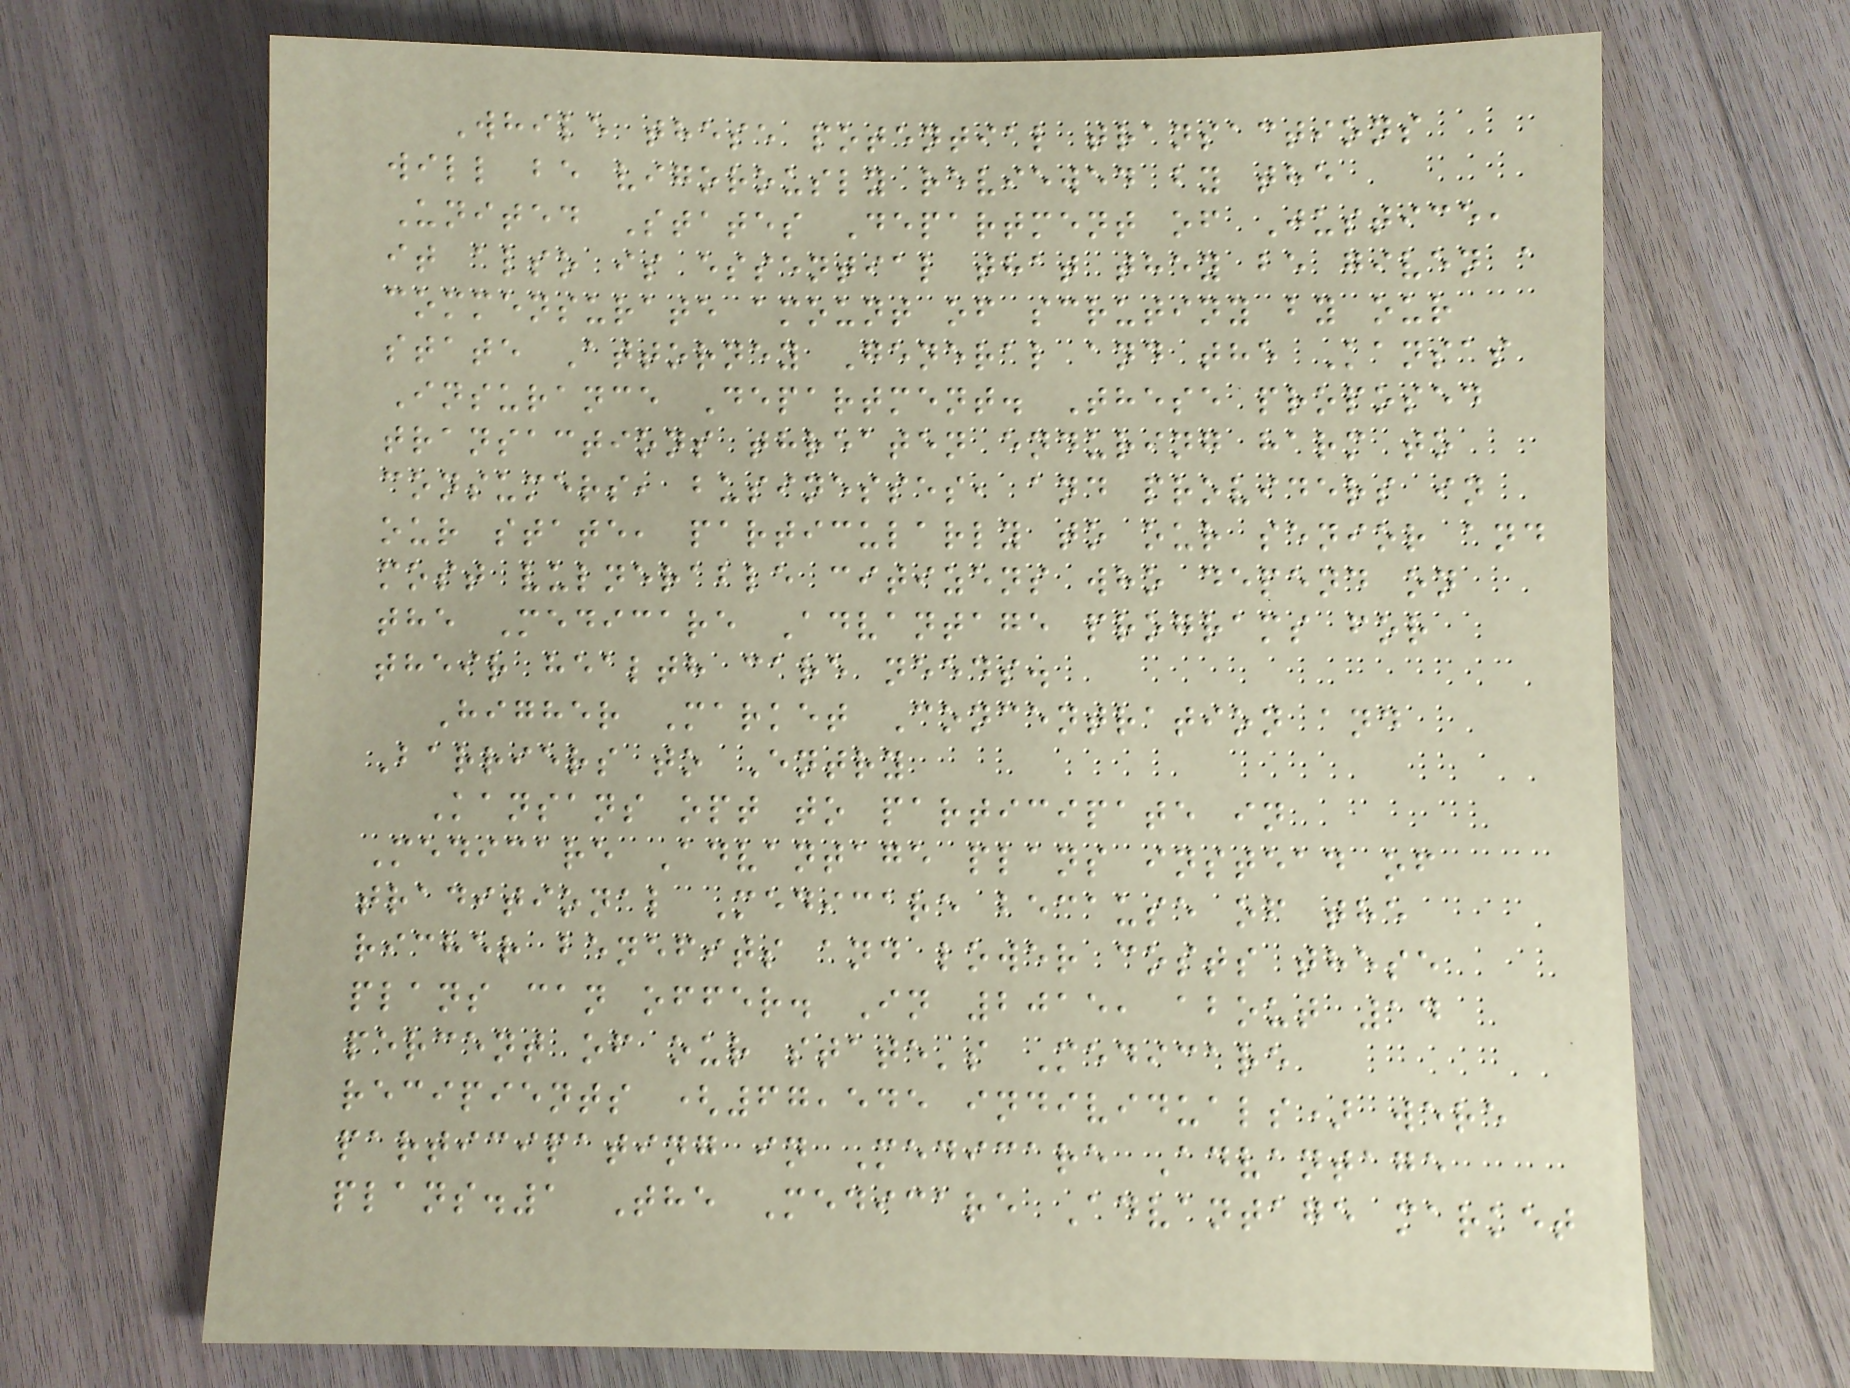While these potential transactions
will be vigorously reviewed by the
United States Department of Justice,
it also is essential that they be given a
commensurate amount of scrutiny by our
state Attorney General and the Kansas
Insurance Department. These proposed
transactions threaten enduring harm to
consumers, businesses, and providers in
our state, particularly to our senior and
most vulnerable citizens who depend on
the Medicare Advantage programs for
their health care needs.
Higher Market Concentration and
Barriers to Entry
Kansans opt to participate in
Medicare Advantage plans instead of
traditional Medicare because of the
richer benefits and lower costs these
plans can offer. In 2015, about 14
percent of our state's Medicare
recipients (67,545 individuals) were
participating in Medicare Advantage
plans.1 The Medicare Advantage market
